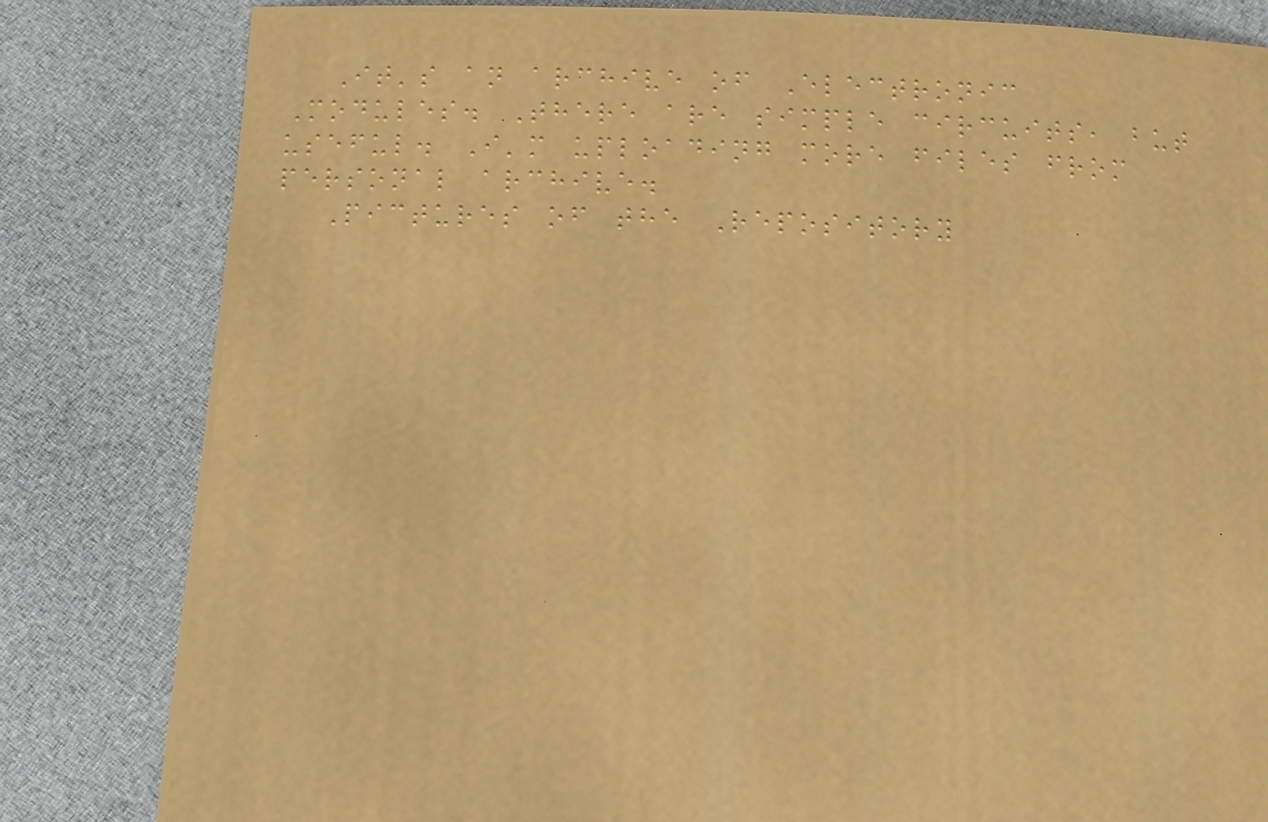It's an archive of Electronic
Modules. There are simple circuits, but
useful. I'm uploading more files from
personal archive.
Pictures of the Repository
